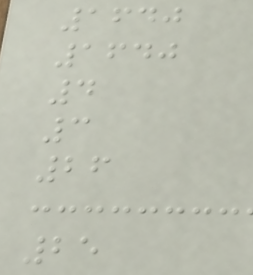1640
1640
4
3
26
25
